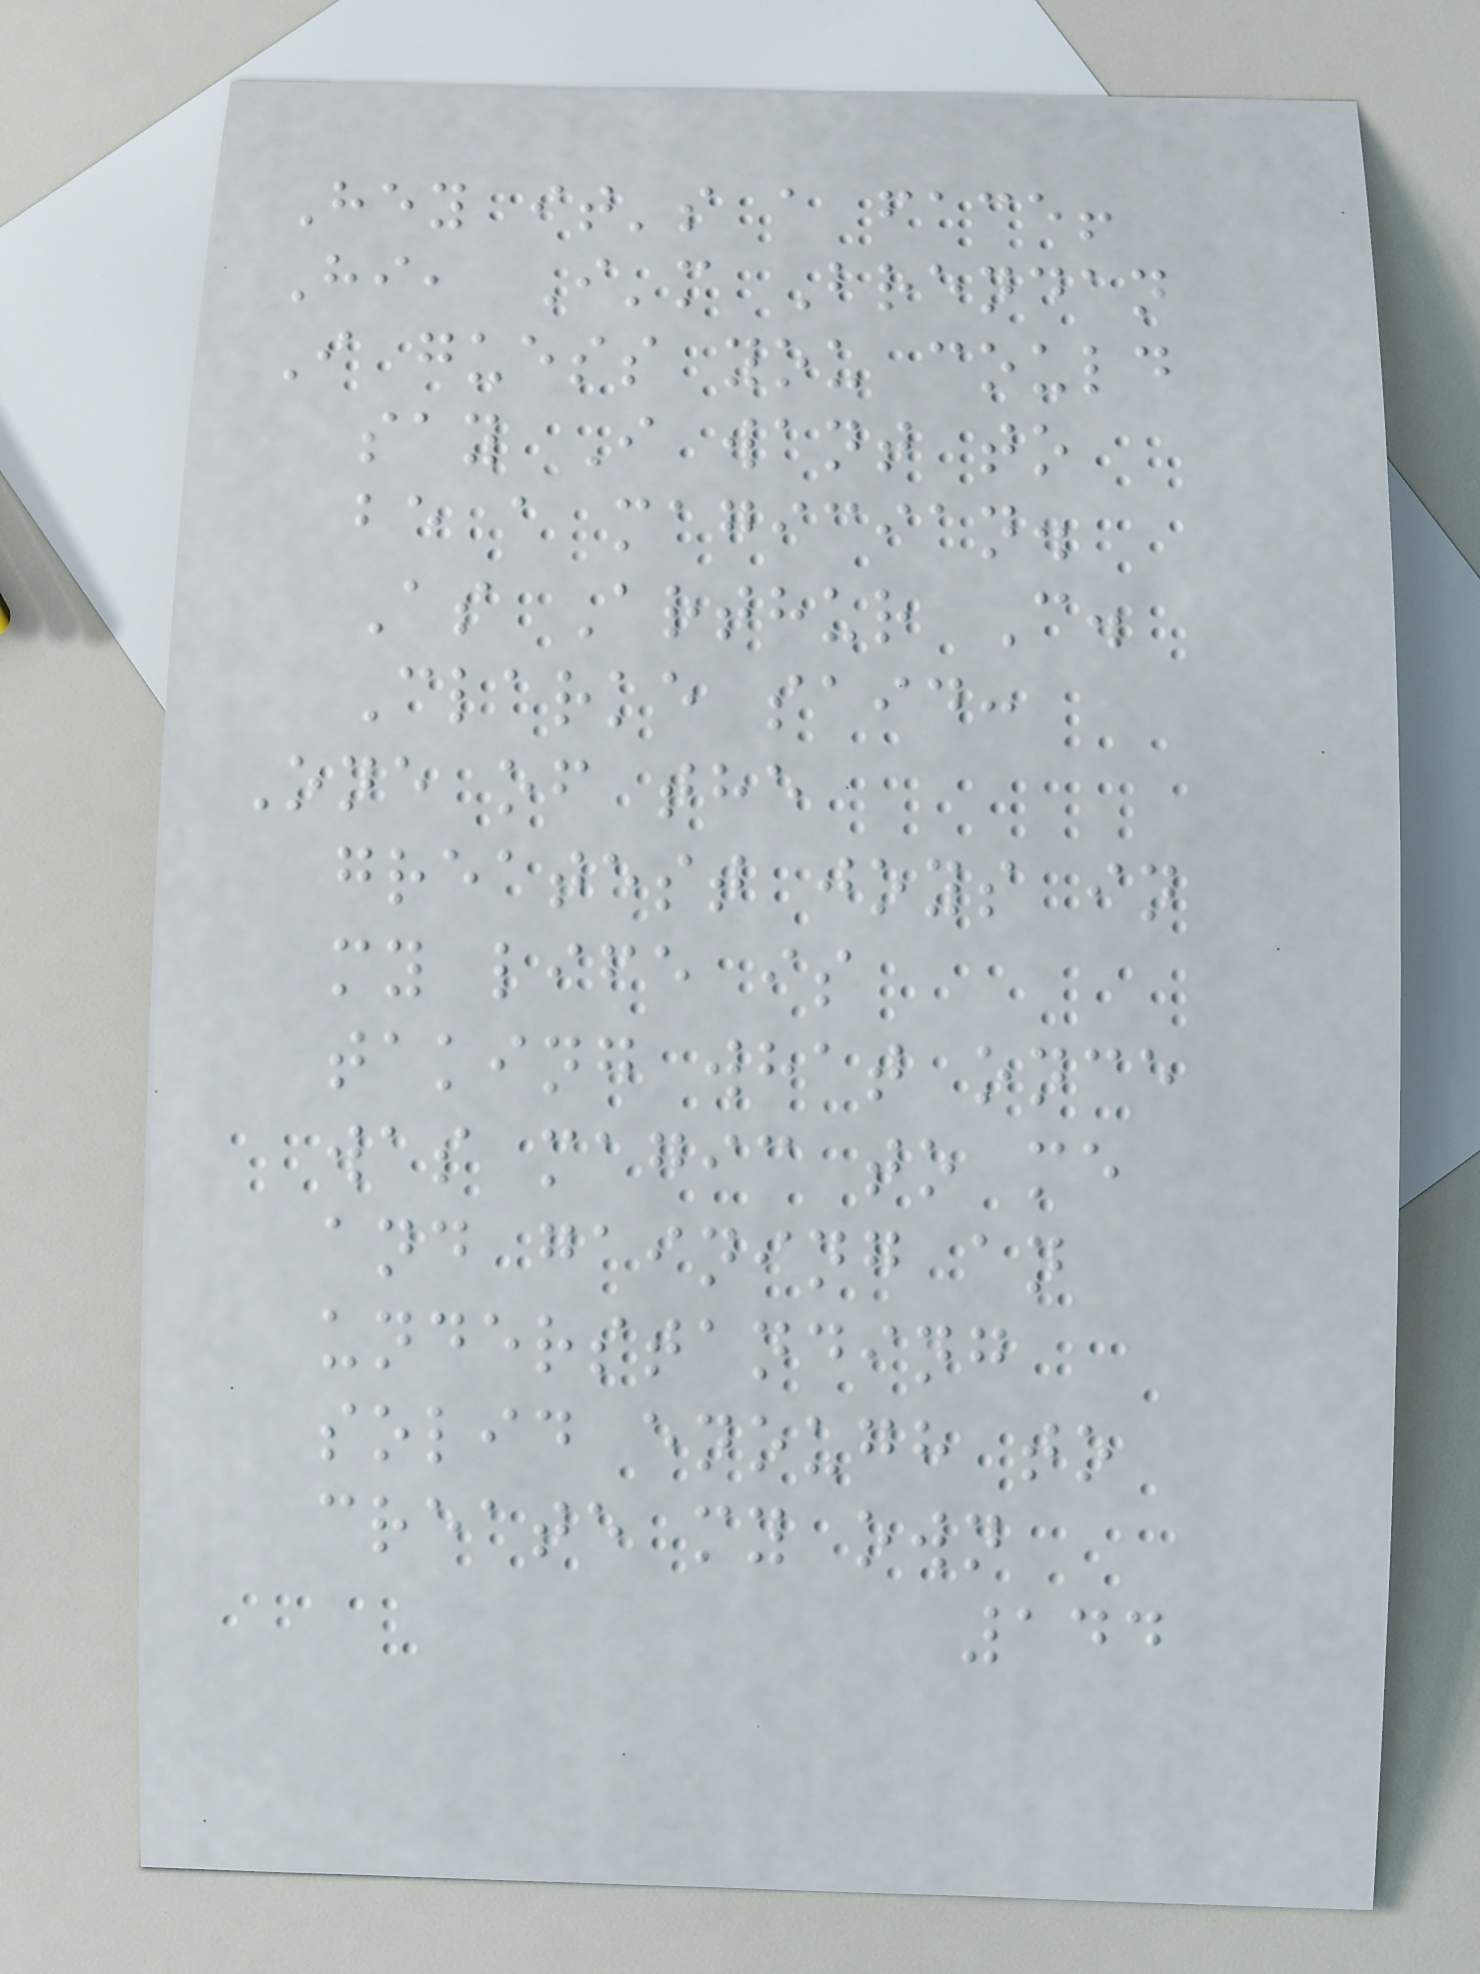Hey it's a face!
Hi, I'm Brendan
I guess you could
say I want to
be a magician.
As Arthur C.
Clarke said:
One of the
greatest joys in
my life is
taking what once
was magic to me
and gaining an
understanding
solid enough to
create my own
144
